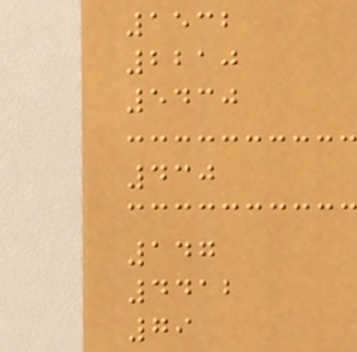1532
2210
5430
430
147
4412
79
